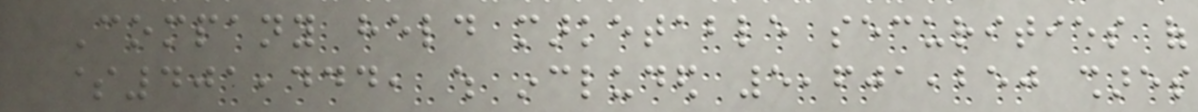Company held marketable securities of
$401,444, which included 5,601,250 shares
